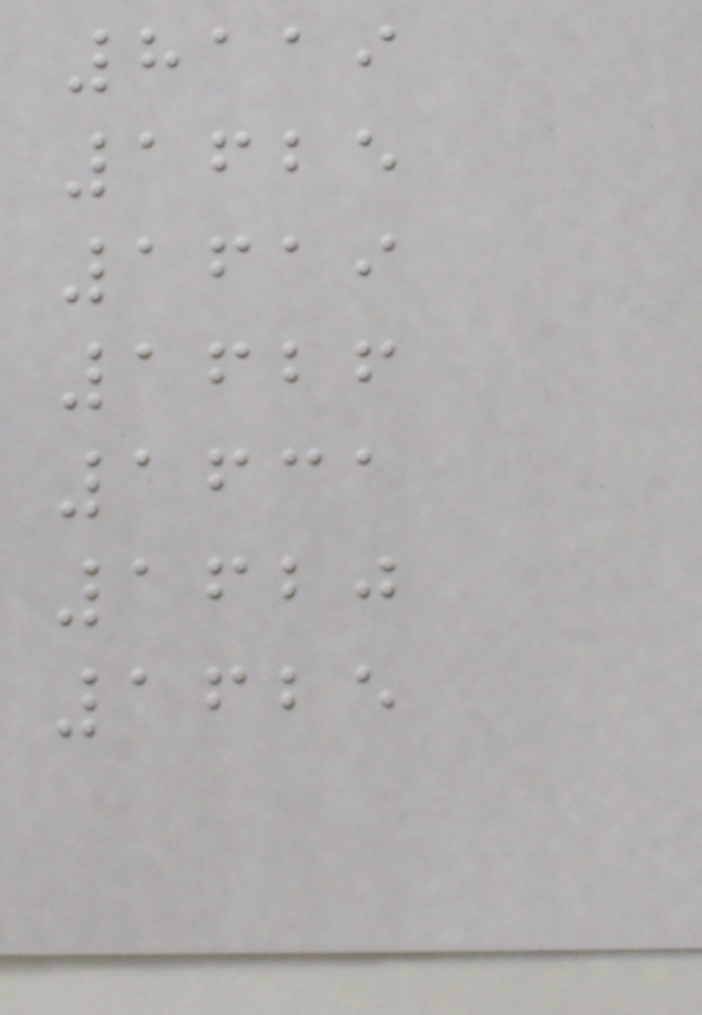8119
1625
1619
1626
1631
1620
1625
